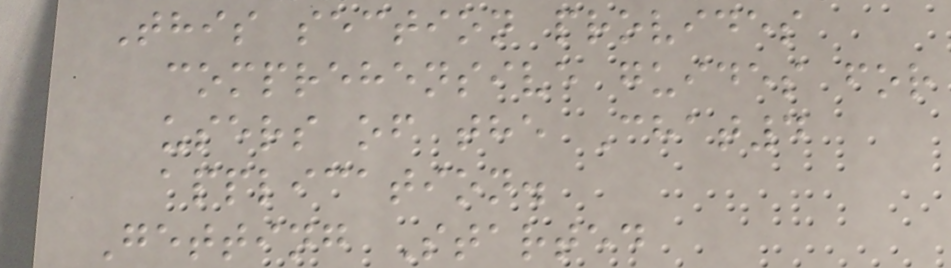This section provides
comprehensive guides for
users of the Chat4
application.
Getting Started
